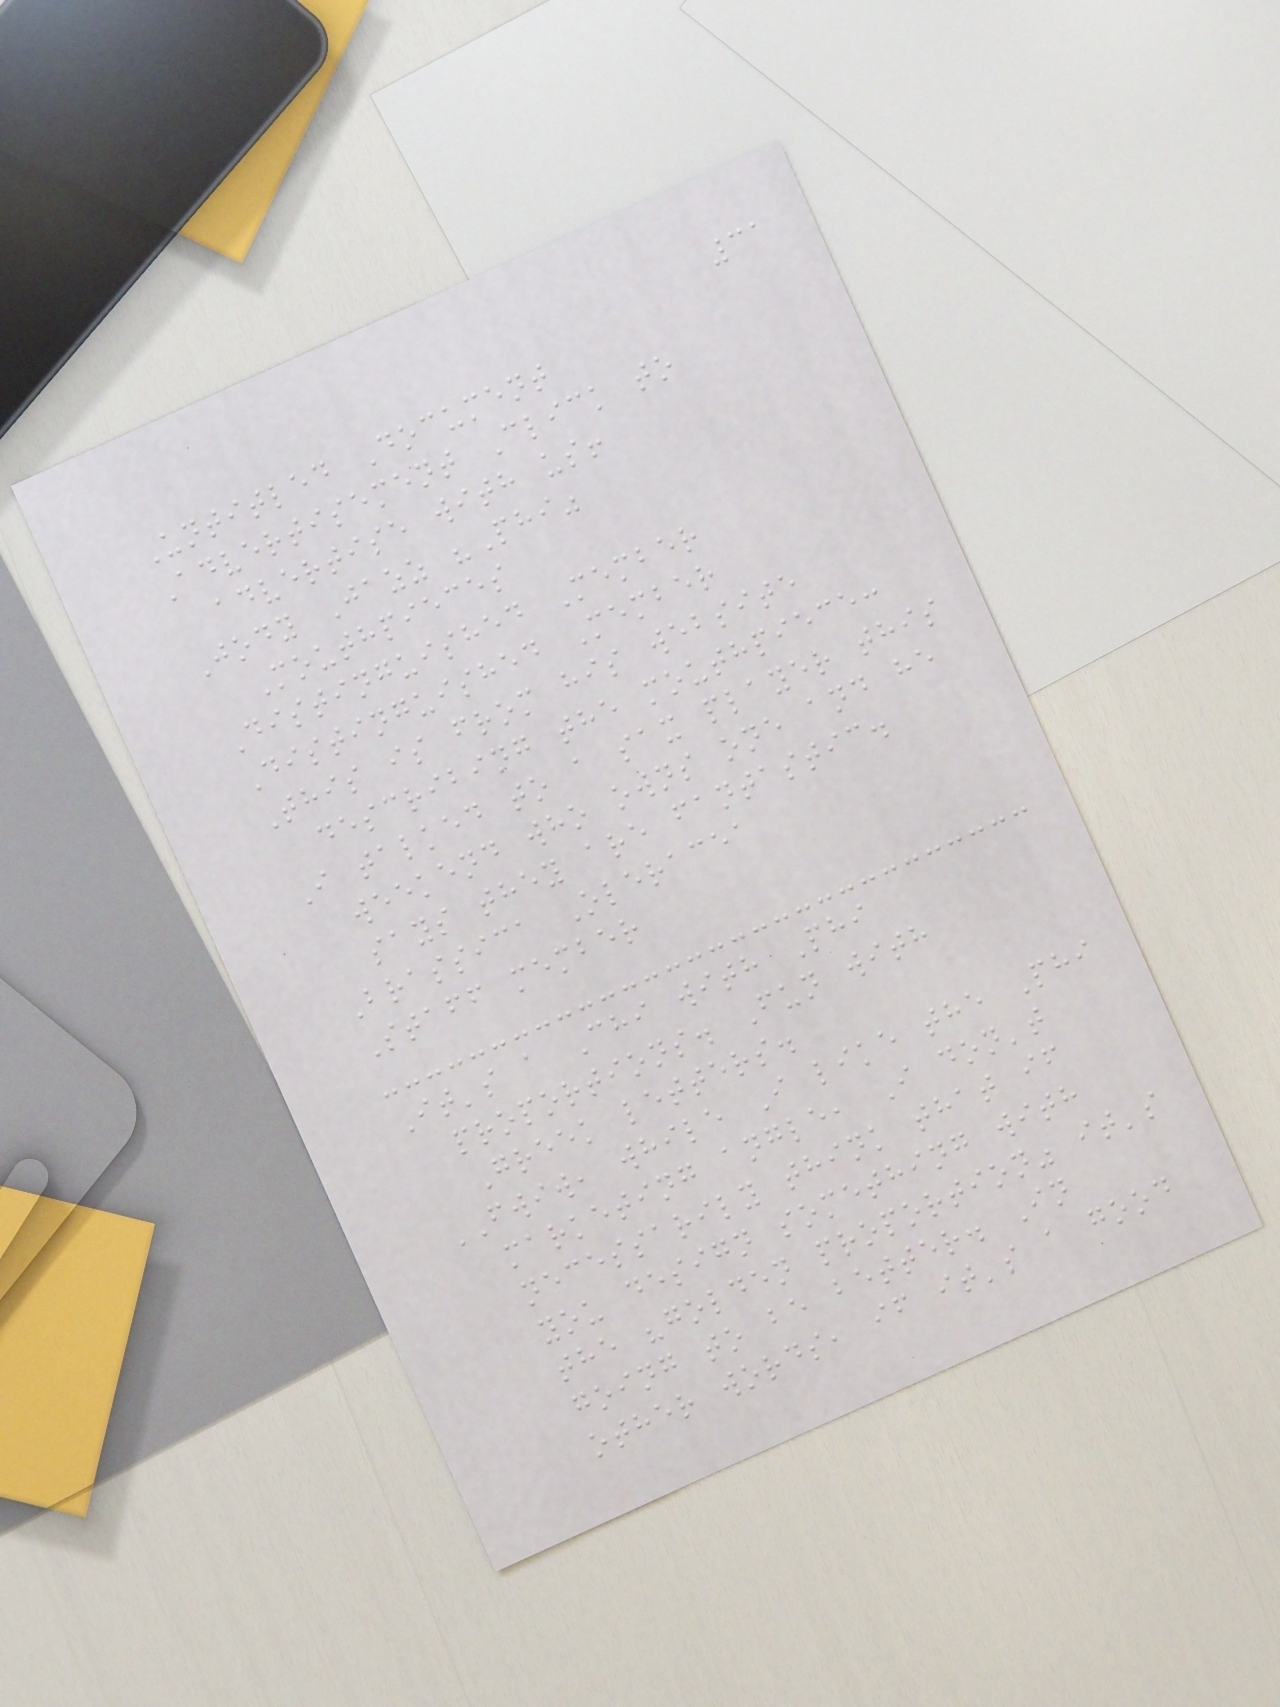31
Untitled Document
Advertisement Click to
advertise with us!
Jody Jazz "Phi"
Mouthpieces
Distinguished Member
Distinguished Member
This is from his website
describing the mouthpiece:
I talked to a sax player this
weekend who owns one and he
says they are fantastic.
Brassica Oleracea
Staff member
It's a Chi with Phi
proportions. Fun with
Greek letters.
FWIW, while I like the Phi
marketing angle, I don't
necessarily think that if
you design something with
the "golden proportion" it's
going to be better. In
other words, if it's a good
